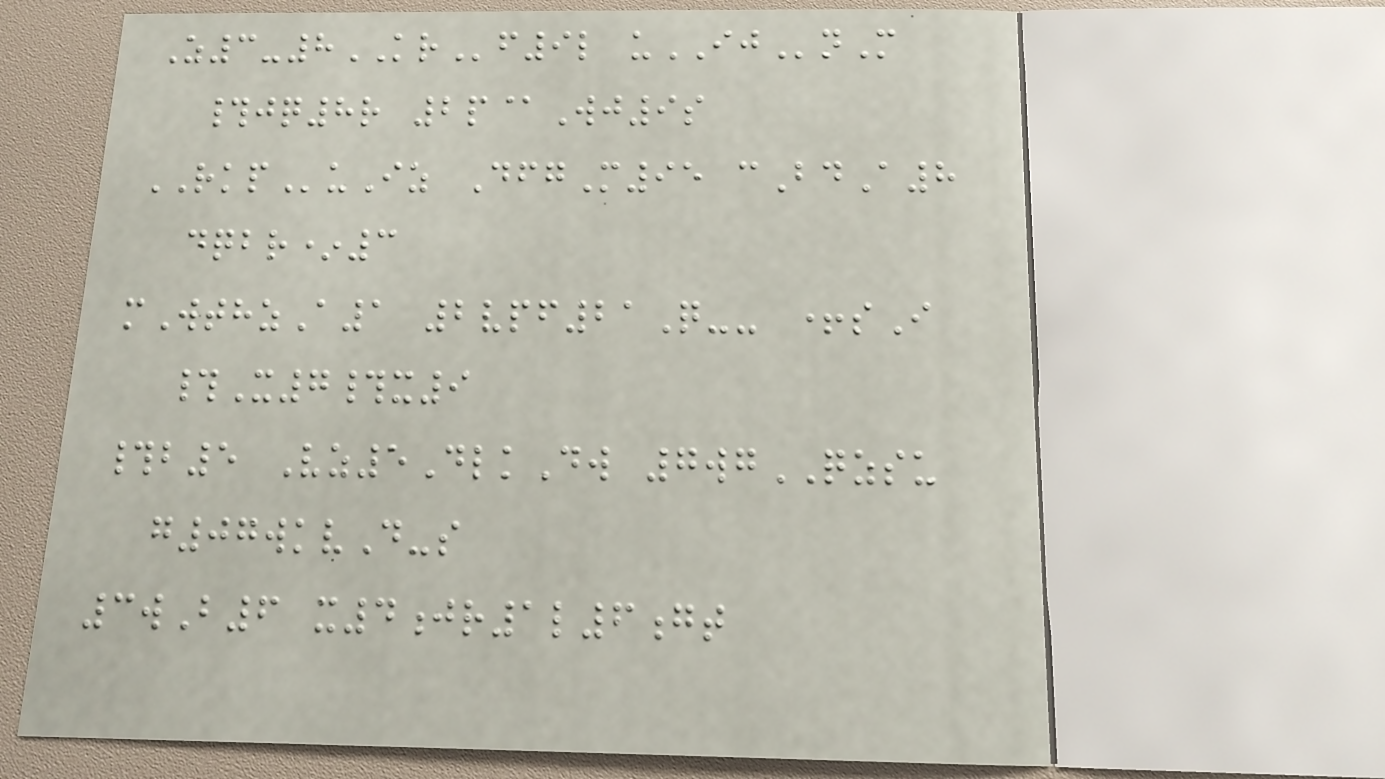Z3-8KRf9l uIJnM
#jq8r 2p@Wj9s
RKPuIz DfgM95 cBdA8
dqbr*3
mWthzA1 2vpf21Q-- +sI
#X7#x9
#b5 Vz5DlkDw 7wgQZSU
g07wkvD-s
3wB6 x4jr1l6gt
